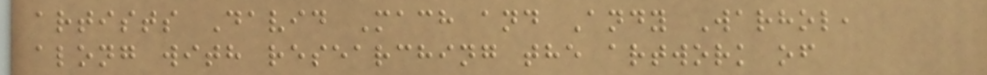artists David Mach and Andy Warhol,
along with researching the artwork of
